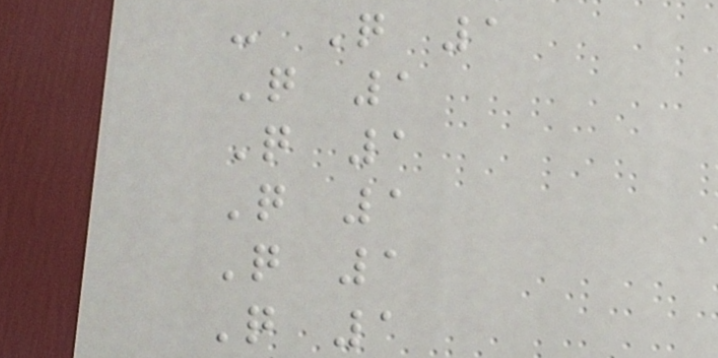- Q 1
Q 1
Q 1
Q 1
Q 1
Q 1
